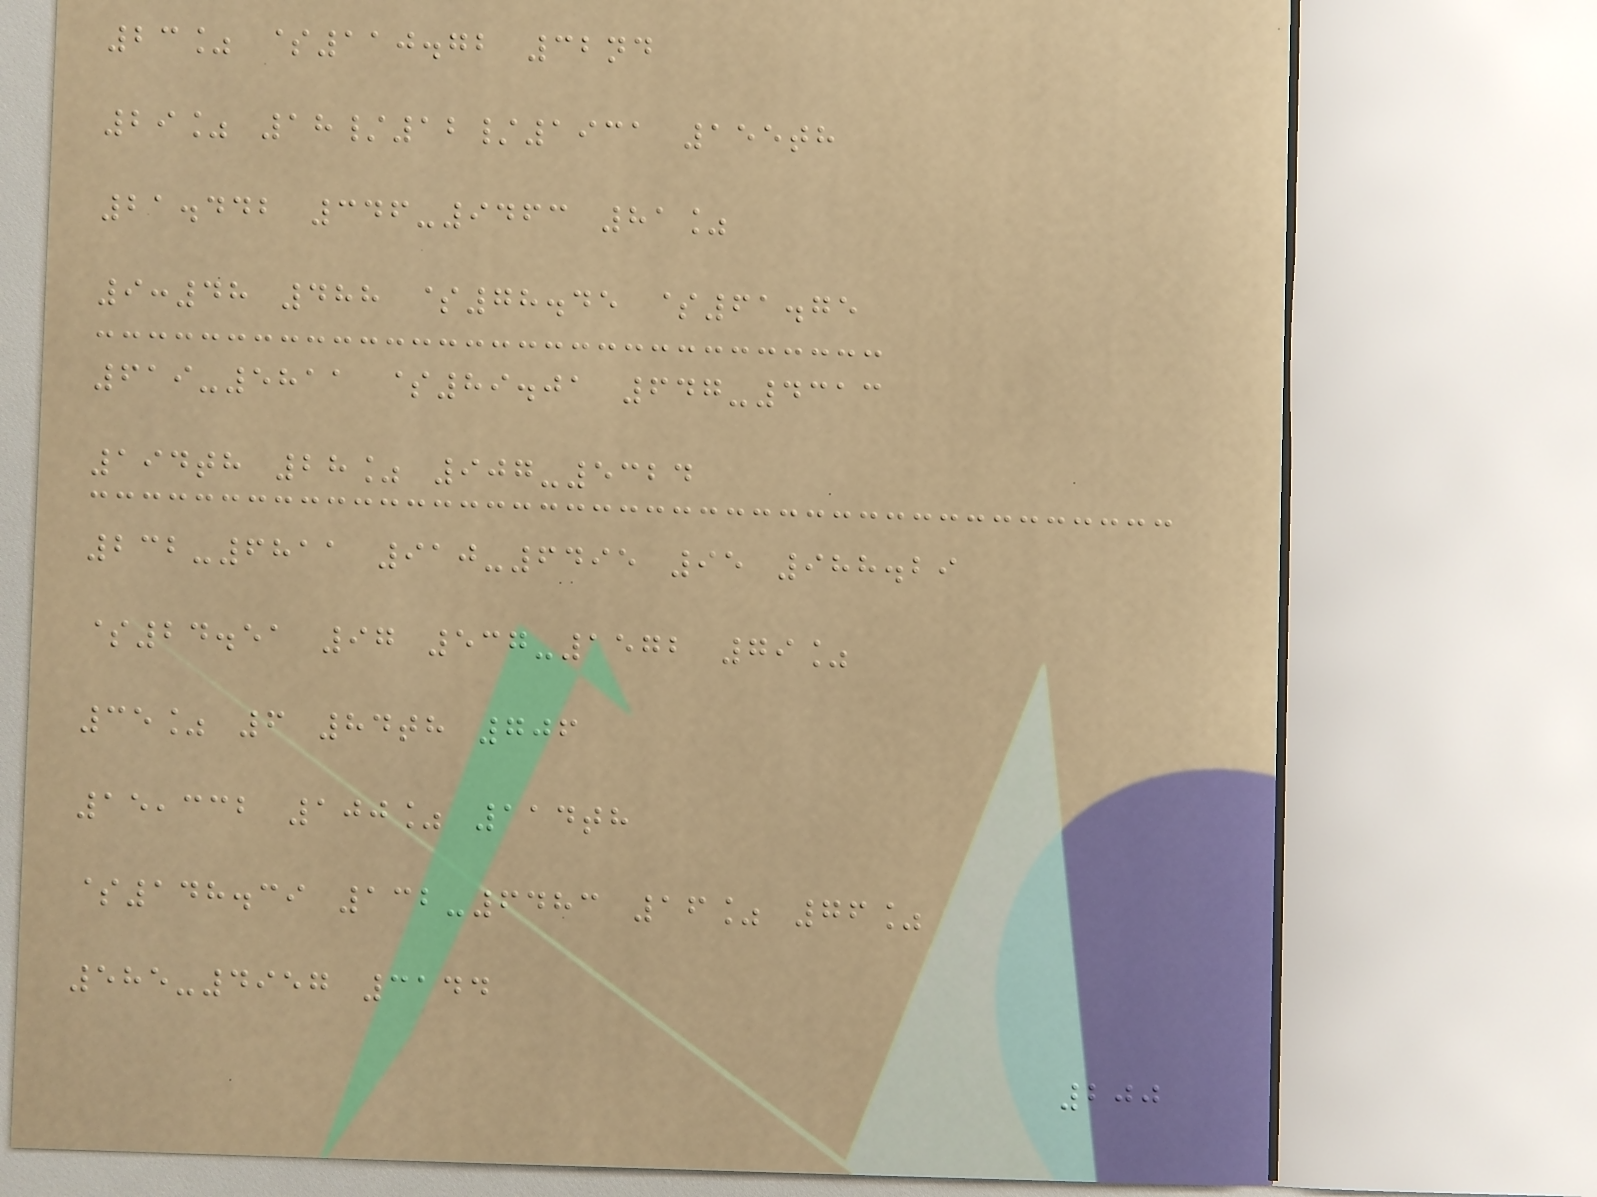23% $110.72 32nd
29% 18/12/1931 155th
21.442 346-9463 81%
9:48 488 $78.45 $61.75
619-5811 $89.01 647-4313
194th 28% 907-5324
232-6811 910-6495 95 988.29
$24.51 97 537-1572 79%
35% 6 84th 706
15,332 100% 114th
$148.39 132-6483 16% 76%
585-4957 3144
200
